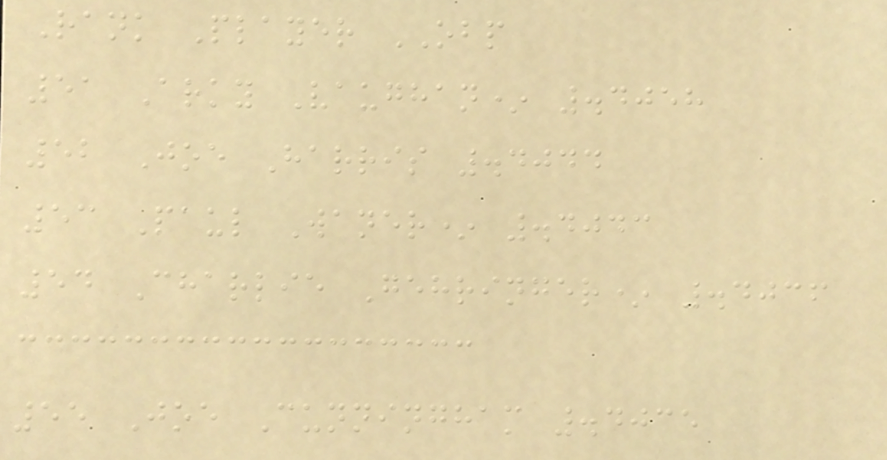Rank Player OBP
51 Arky Vaughan* .4058
52 Joe Harris .4044
53 Paul Waner* .4043
54 Charlie Gehringer* .4036
55 Joe Cunningham .4035
